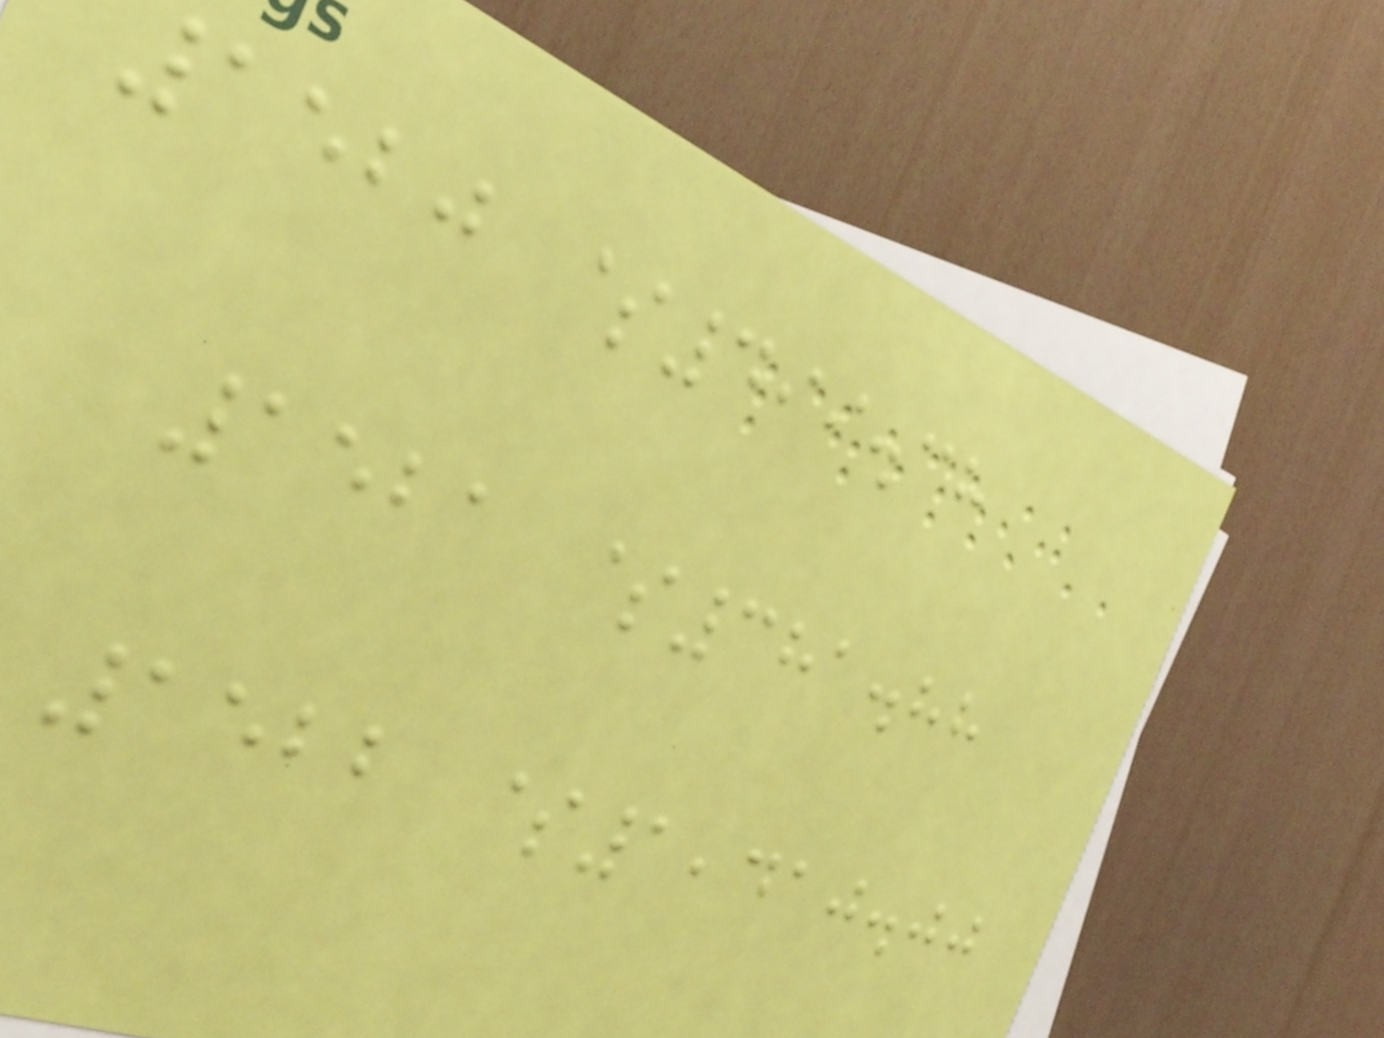1520 $499.38
1521 $381.88
1522 $1,410.00
